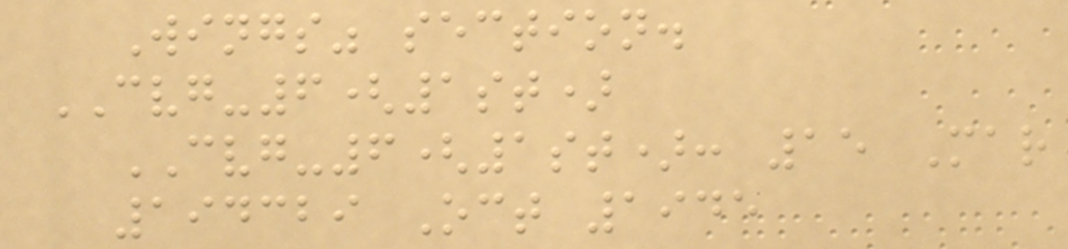Wings" section.
CVG-6(1st)
CVG-6(1st): 15 Mar
194329 Oct 1945
